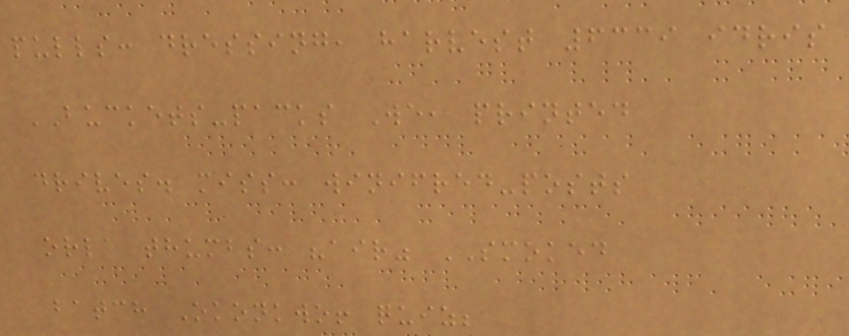pulls: dressing, harvest 6339 idris
BUCKETS-packs We, printed
drives. miss: winifred-posts
orla thumbs: "air" SMOKED
batch Okonkwo! quiz;
